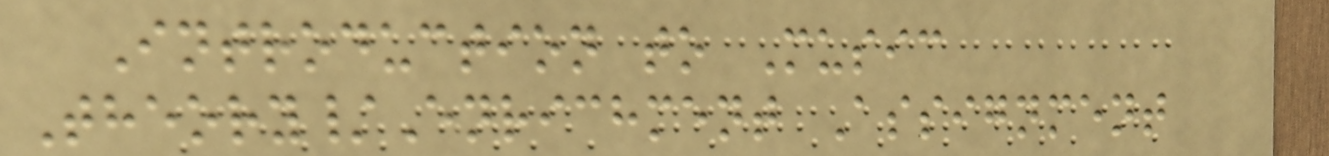Introduction to Music
Theory/Enrichment Assignment
